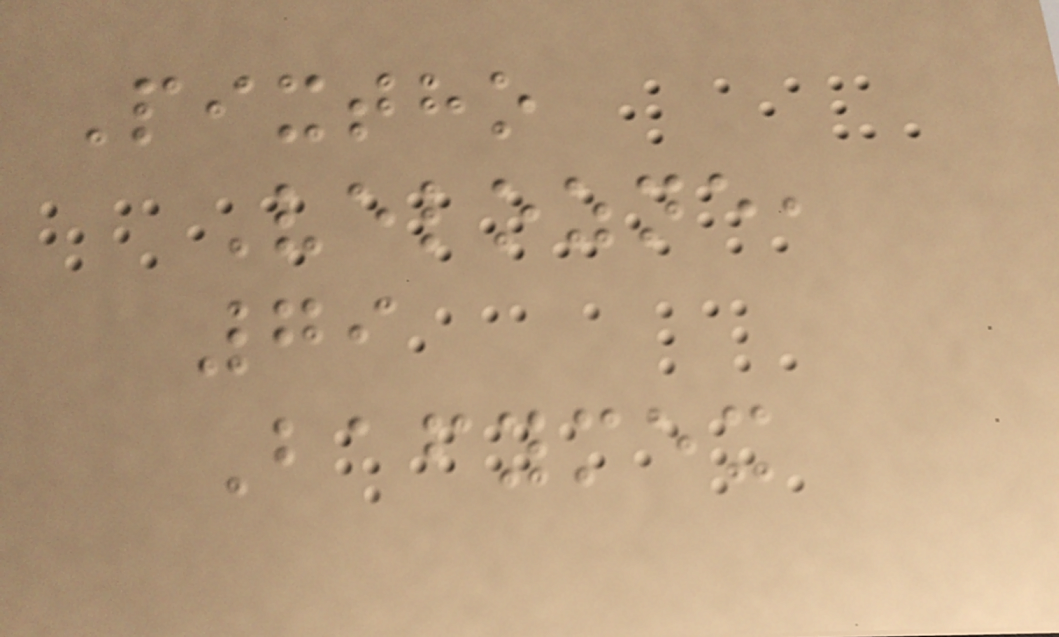Pixtho
Velozne,
79
Bafymex
